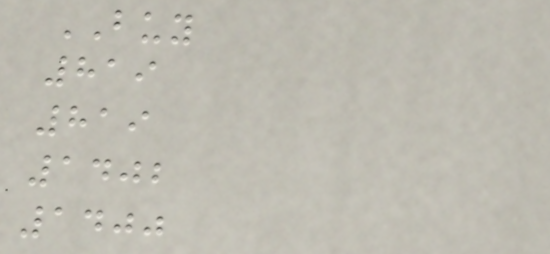BUY
819
819
1402
1400
